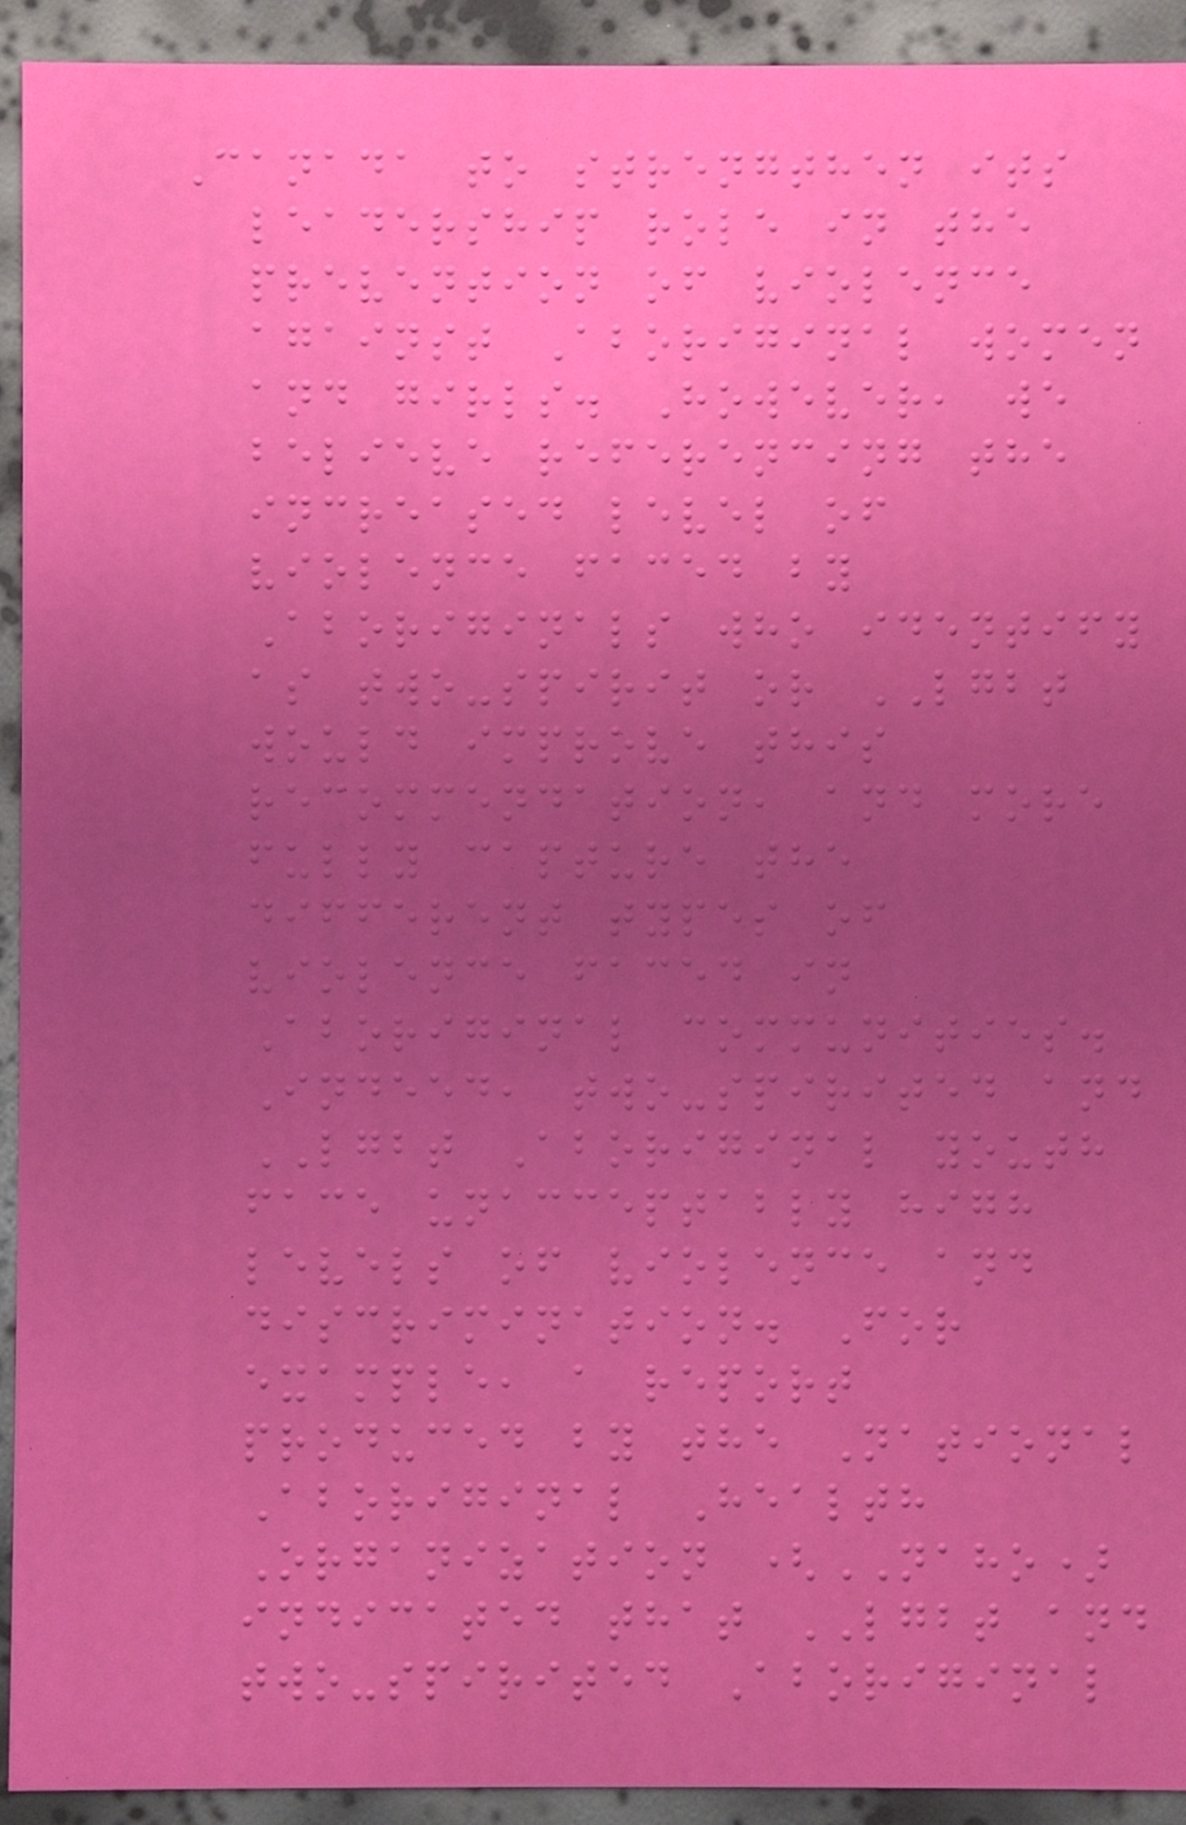Canada to strengthen its
leadership role in the
prevention of violence
against Aboriginal women
and girls. However, we
believe referencing the
increased level of
violence faced by
Aboriginals who identify
as two-spirit or LGBT
would improve this
recommendation, and more
fully capture the
different types of
violence faced in
Aboriginal communities.
Indeed, two-spirited and
LGBT Aboriginal youth
face unacceptably high
levels of violence and
discrimination. For
example, a report
produced by the National
Aboriginal Health
Organization (NAHO)
indicated that LGBT and
two-spirited Aboriginal
